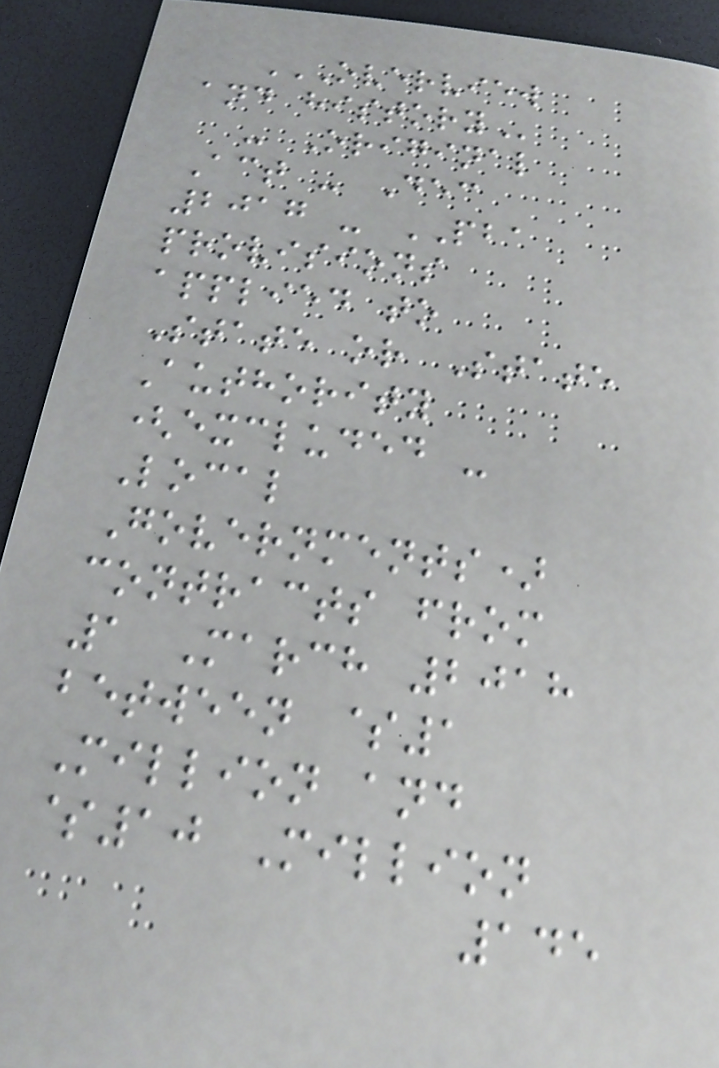OVERVIEW
AND HISTORY
- Original
Act - Dec
2017 - PBA
provisions
applied to
State or State
Authority
(excluded -
Local
Governments)
contracts from
1 March 2018
between $1
Million and
$10 Million
145
